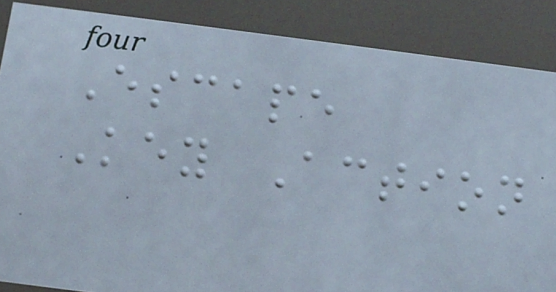Escape
Key Action
